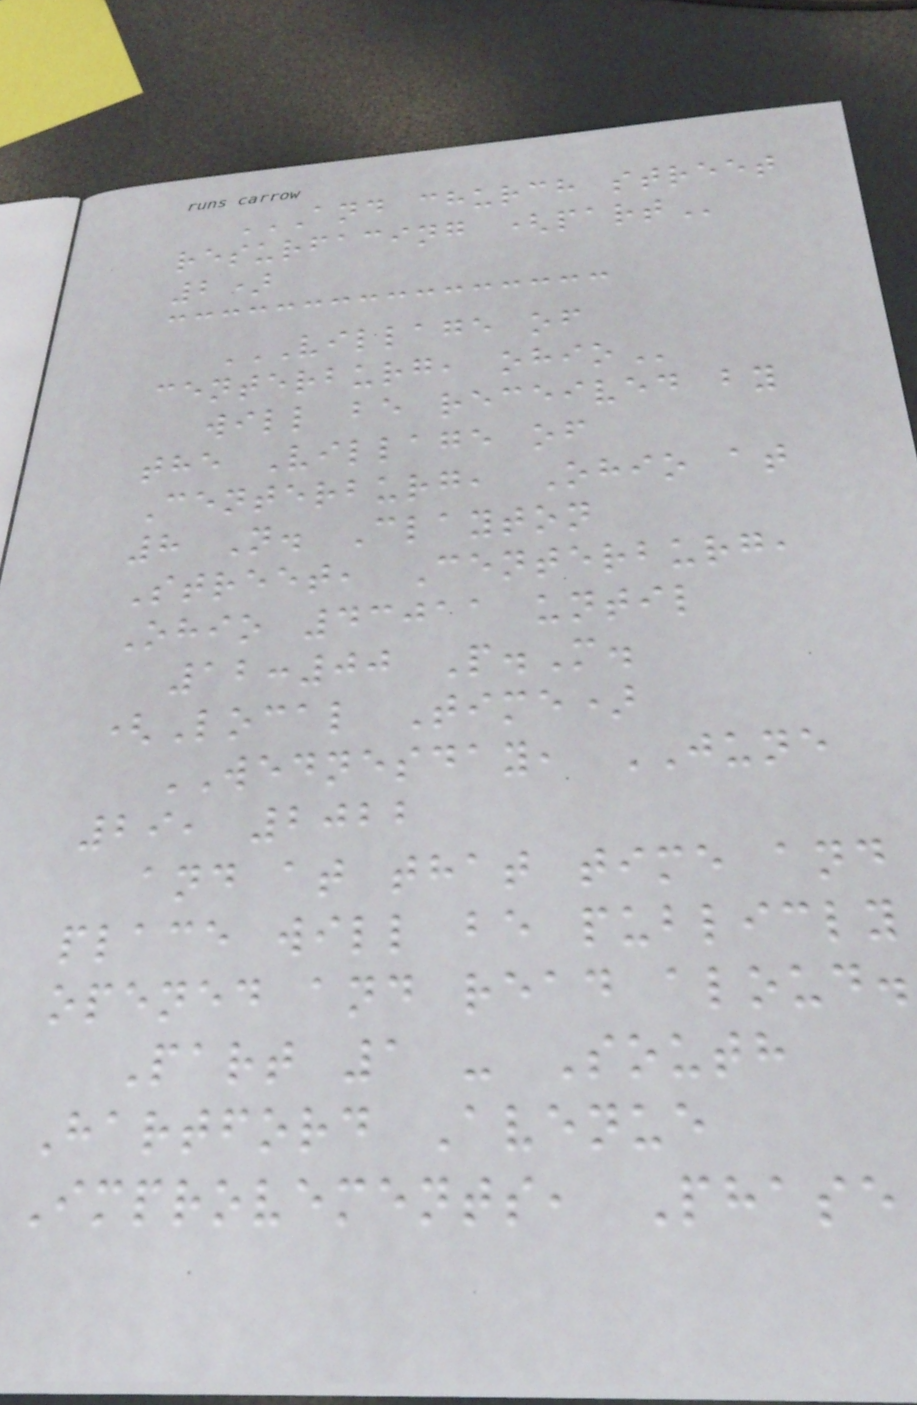AND CHURCH STREET
RESURFACING (PART
2)
VILLAGE OF
CENTERBURG, OHIO
will be received by
the Village of
Centerburg, Ohio at
8 N. Clayton
Street, Centerburg,
Ohio 43011 until
12:00 P.M.
(Local Time)
WEDNESDAY, JUNE
29, 2022
and at that time and
place will be publicly
opened and read aloud.
Part 1 - South
Hartford Avenue
Improvements, Phase
